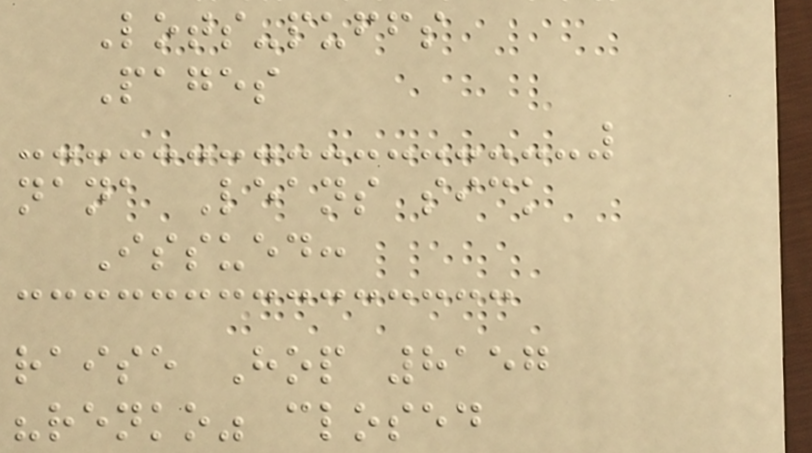Lots-puffs
Pages
nana Leans sick
Issued:
raise Hop 8157
"renko" closed
